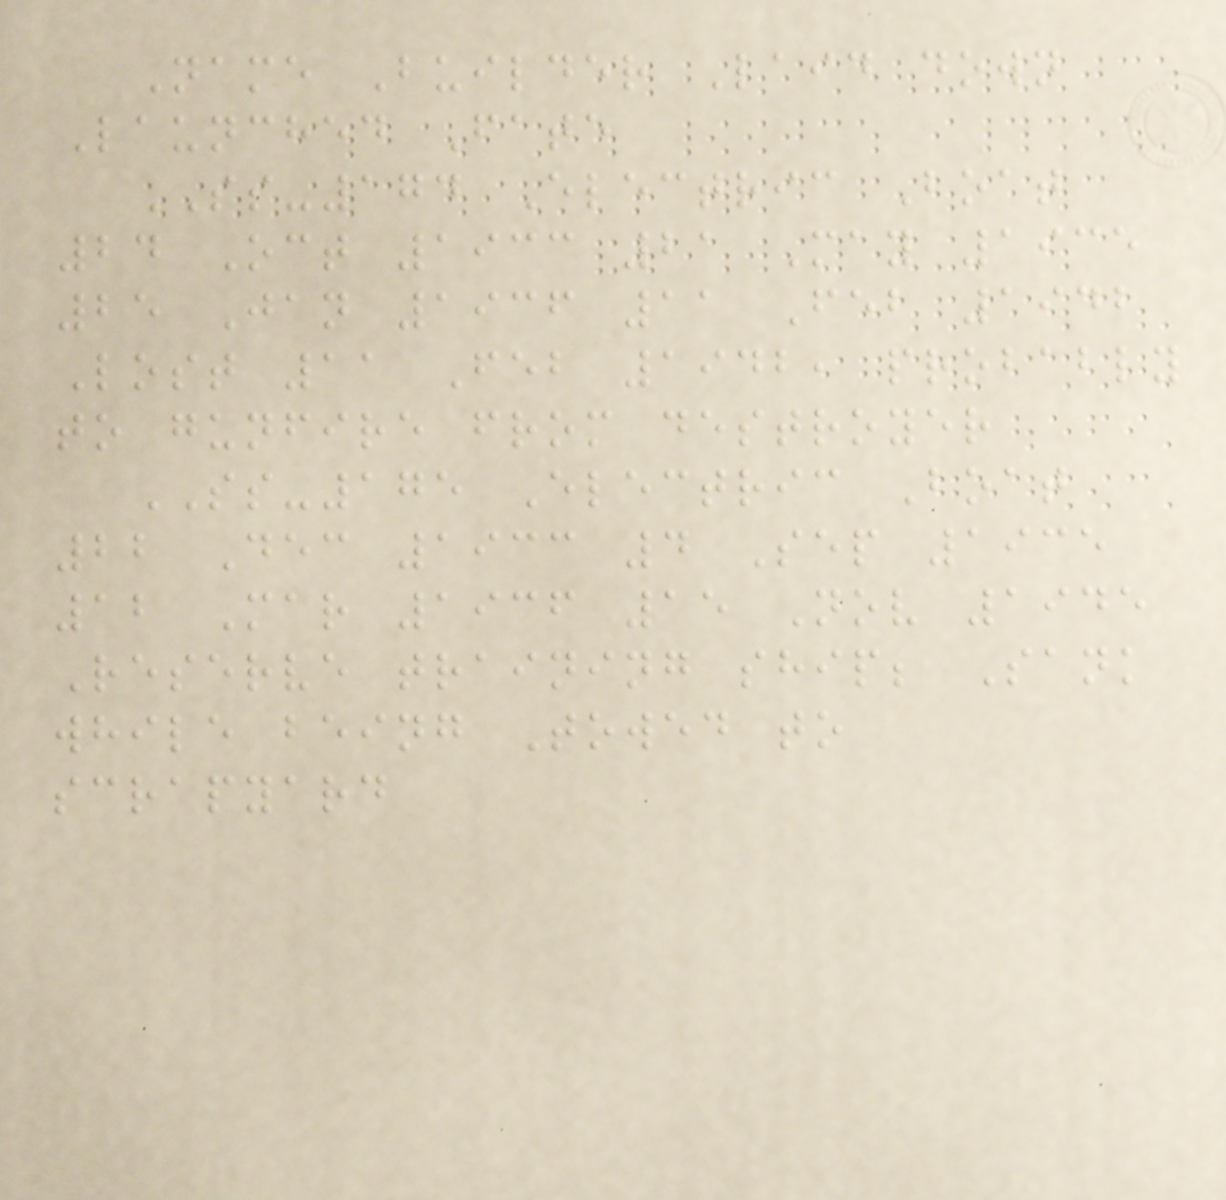Name Builder Laid down
Launched Fate
SS-174 Electric Boat
24 Oct 1933 21 May 1935
25 Jan 1936 11 Feb 1942
Lost 11 Feb 1942, probably
to gunfire from destroyer
SS-175 Electric Boat
22 Dec 1933 4 Sep 1935
12 Mar 1936 15 Nov 1945
Reserve training ship; Sank
while being Towed to
scrapyard
